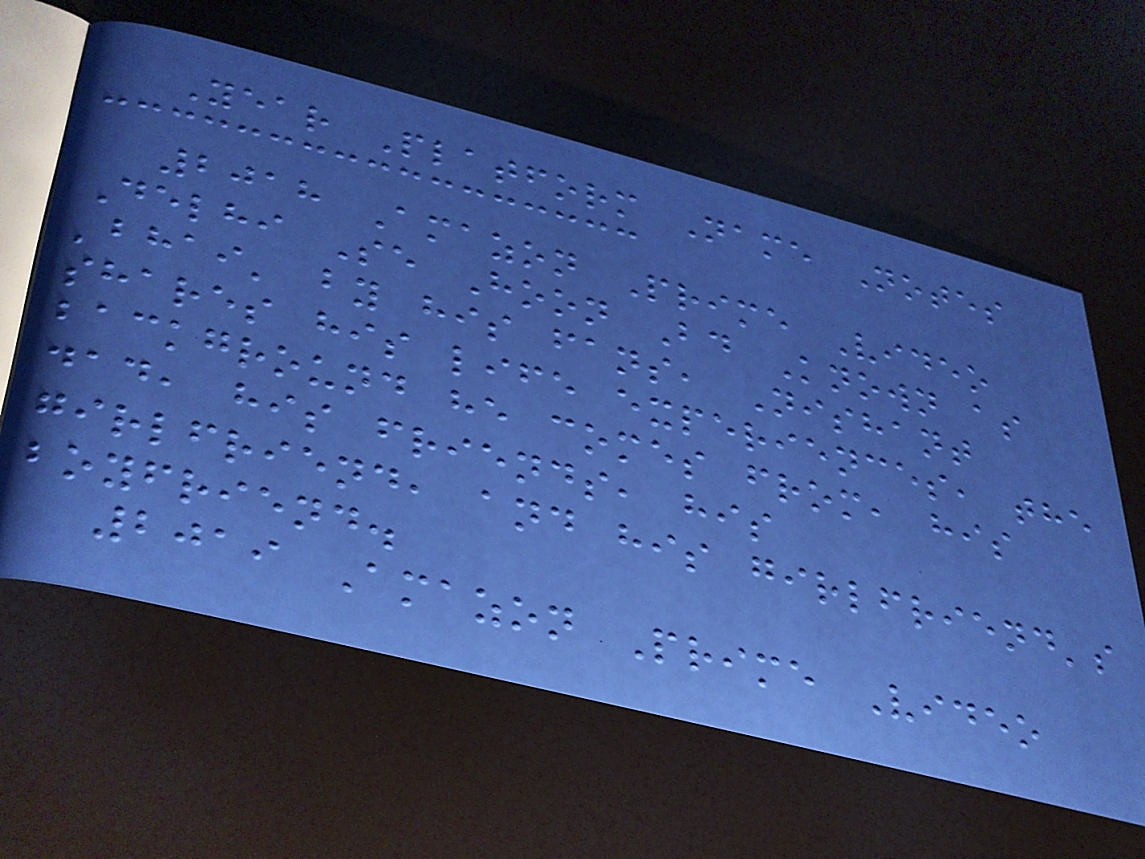Year Platform Name Notes
2018 Amazon Prime Video
Delhi Se Hoon Bd Known as
'bhai' by his fans, Nishant
shares his life experiences, the
background he comes from, his
dad, his friends, his
girlfriend, and his girlfriend's
boyfriend.
2019 Amazon Prime Video
